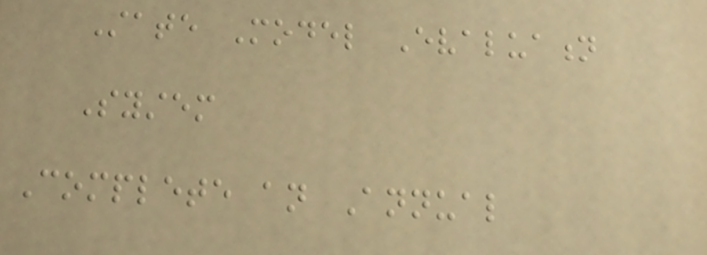State Model Evaluation
System
Complete an Annual
